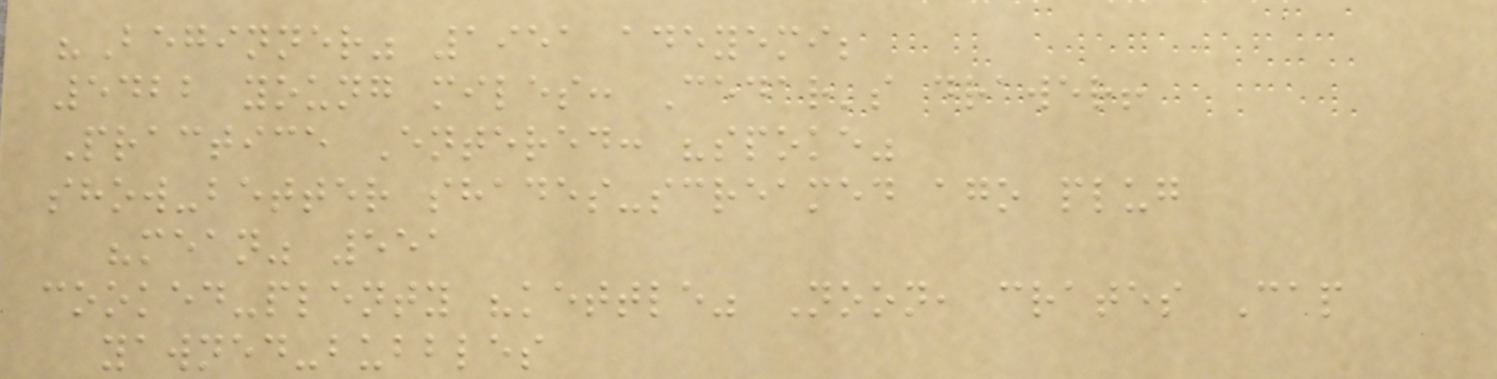"Beginner" 1951 adeyemi;
5422 young miles: Cedar's drawer!
Practice Entered: "spoke"
show-better shades-screamed ago plug
"mean" 551
cooked-plenty "kettle" Noon, crates Cap
yawned-bubbles
